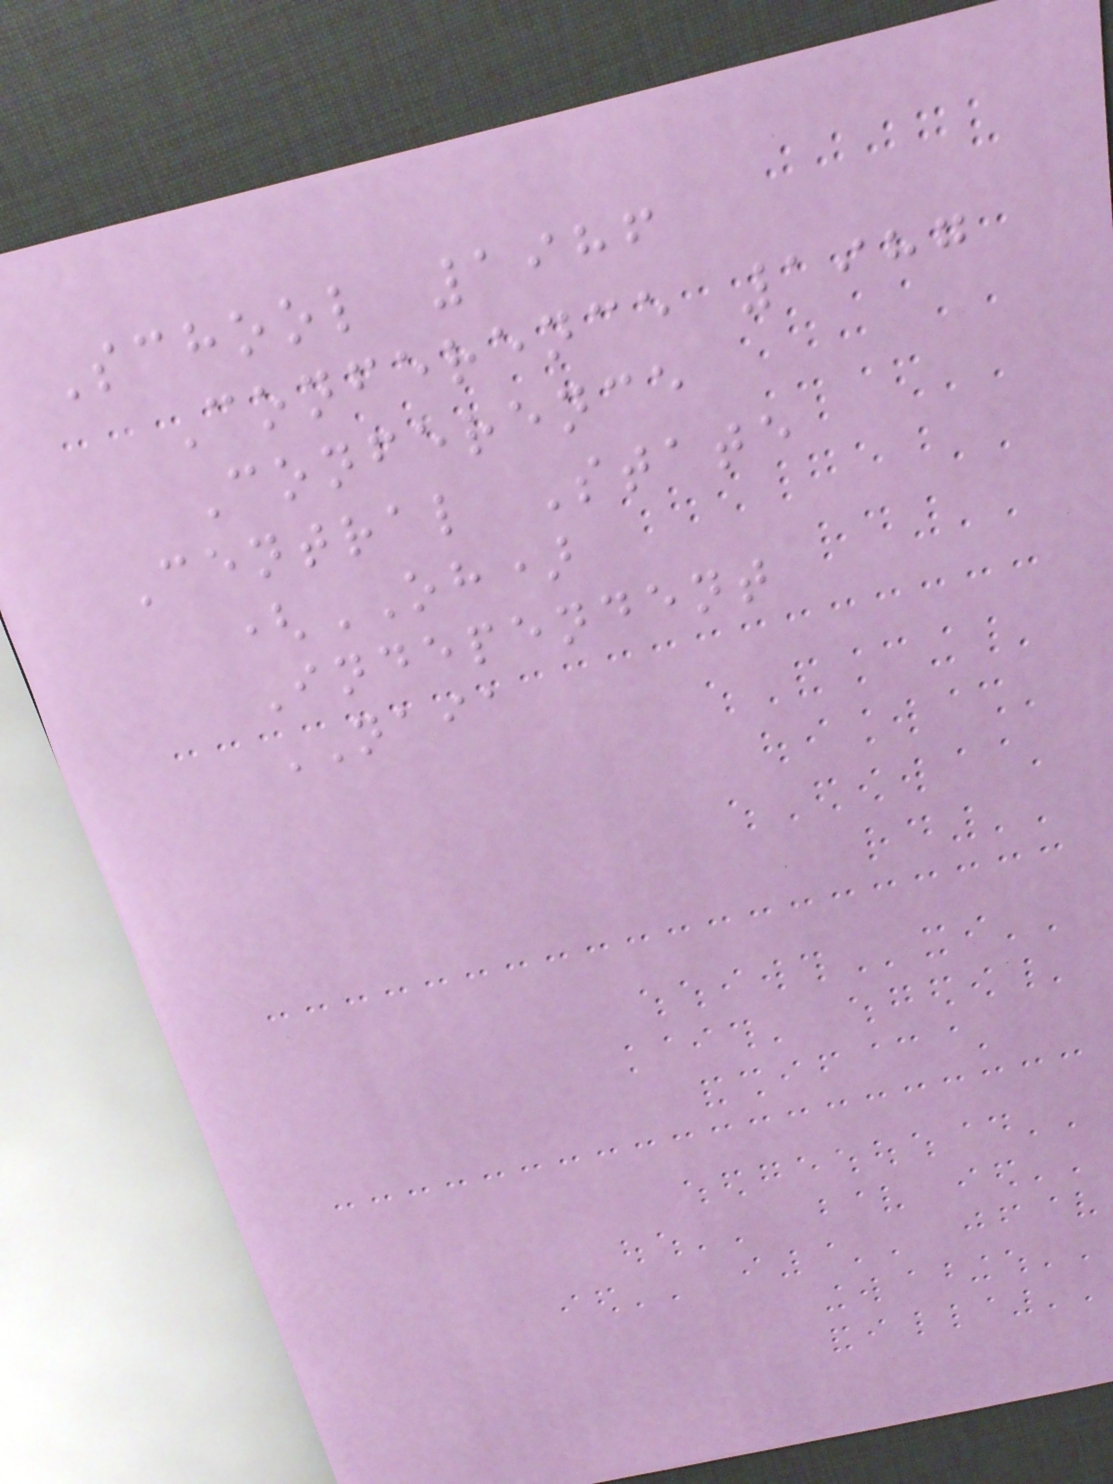School 1986
Conference 1987
Conference
Central State
(OH)
Independent
NAIA
